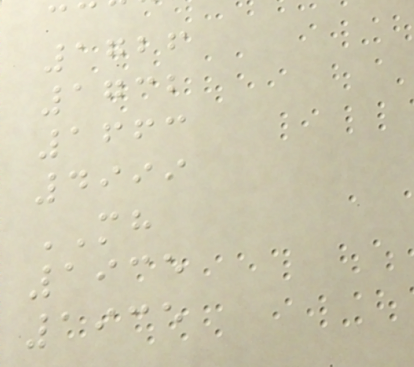1726
1732
1663
4999
MH
1935
1935
